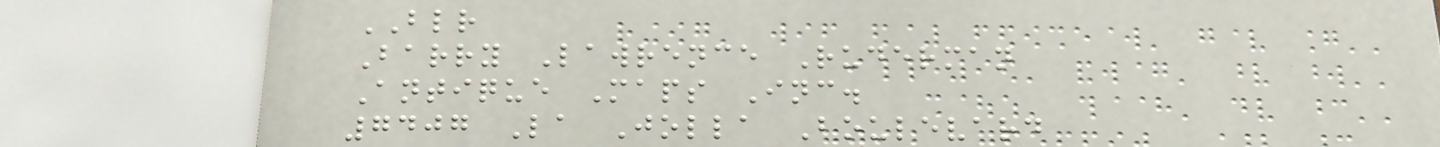BLR
Barry Lawrence Ruderman
Antique Maps Inc.
7407 La Jolla Boulevard
